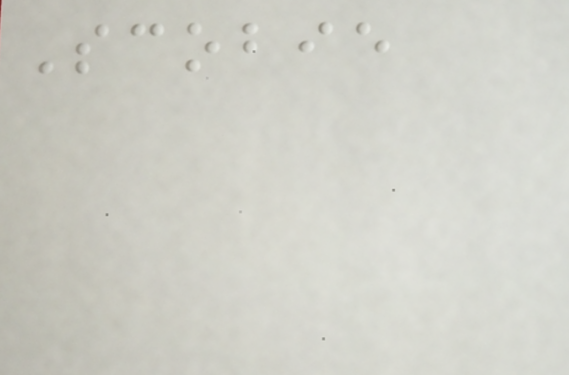Scobie
